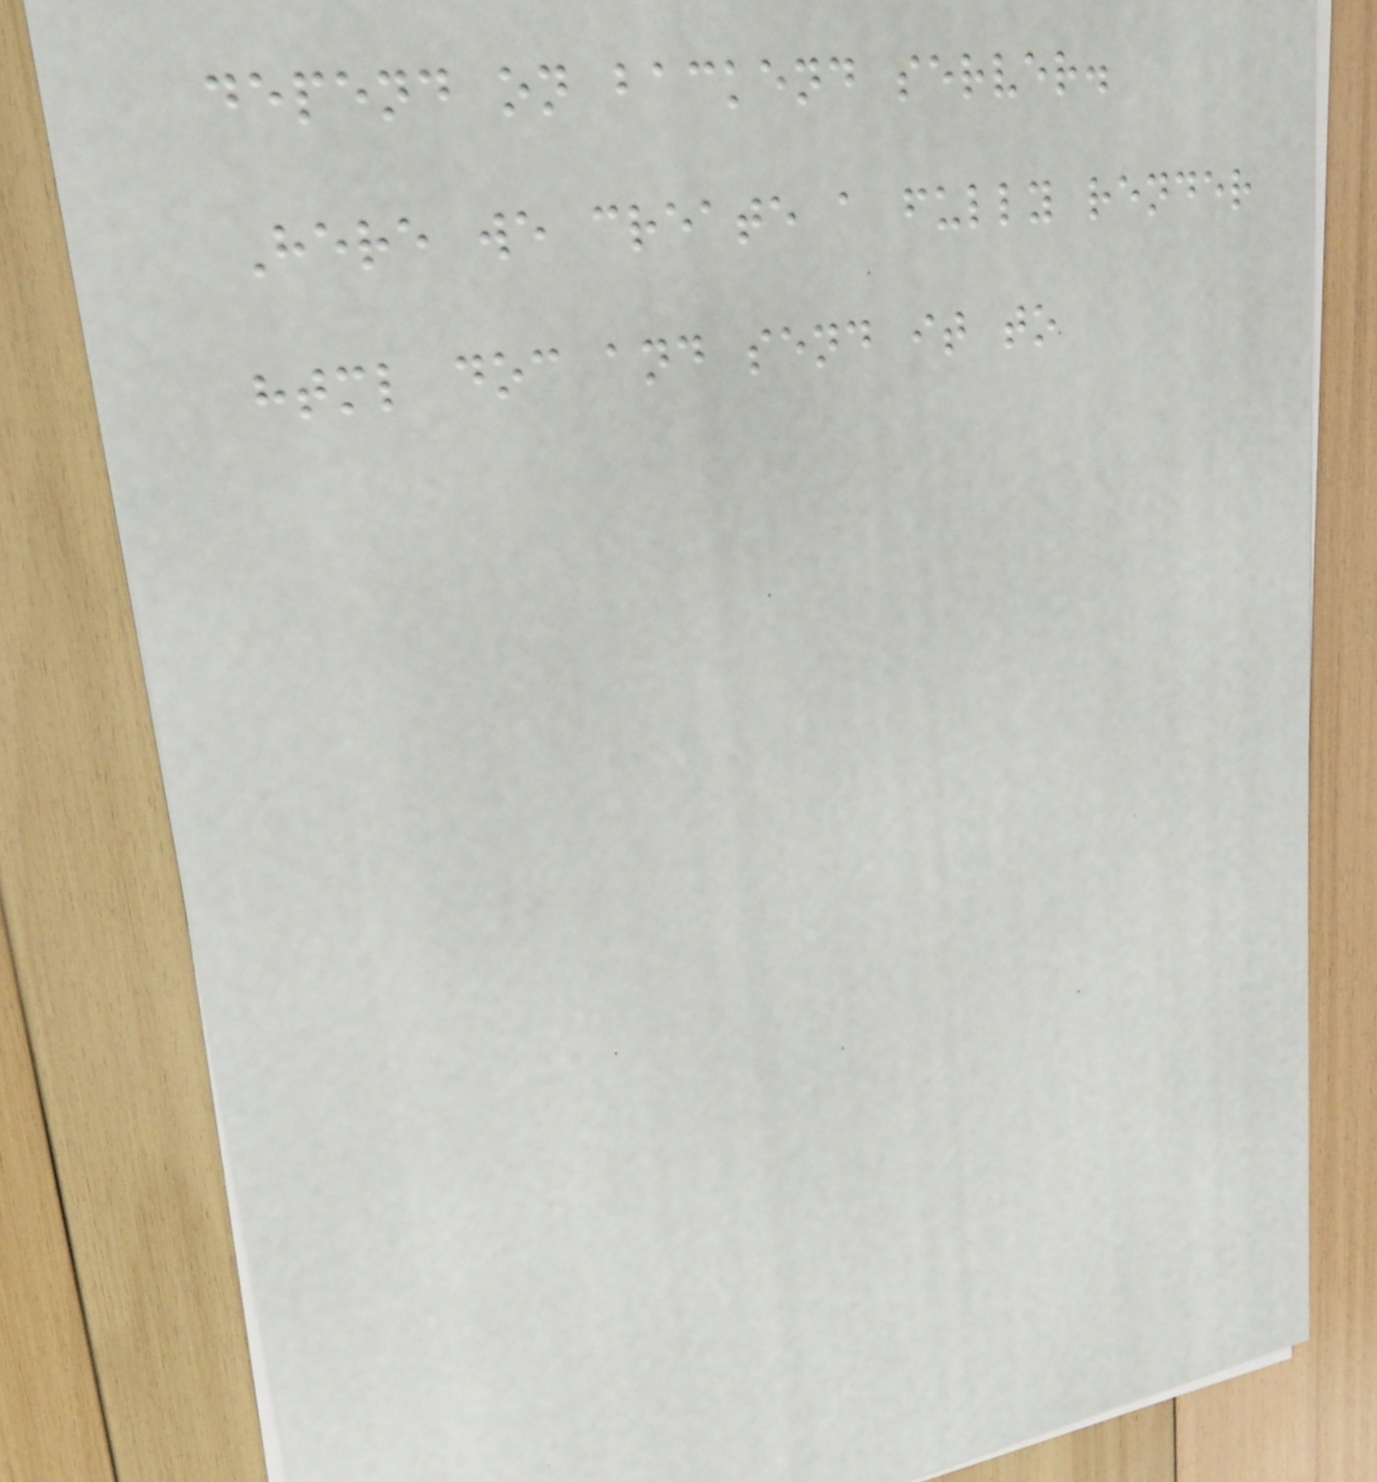depend on backend server.
Here we create a fully render
html doc and send it to
